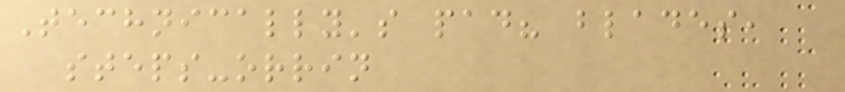Technically's pad? blades,
steps-orrin
